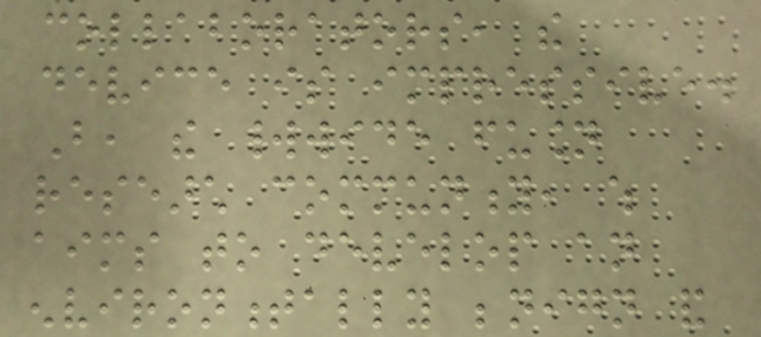collaborators, the
device is impressive.
But, the worldwide fusion
research community, which
aims to develop an
environmentally benign and
